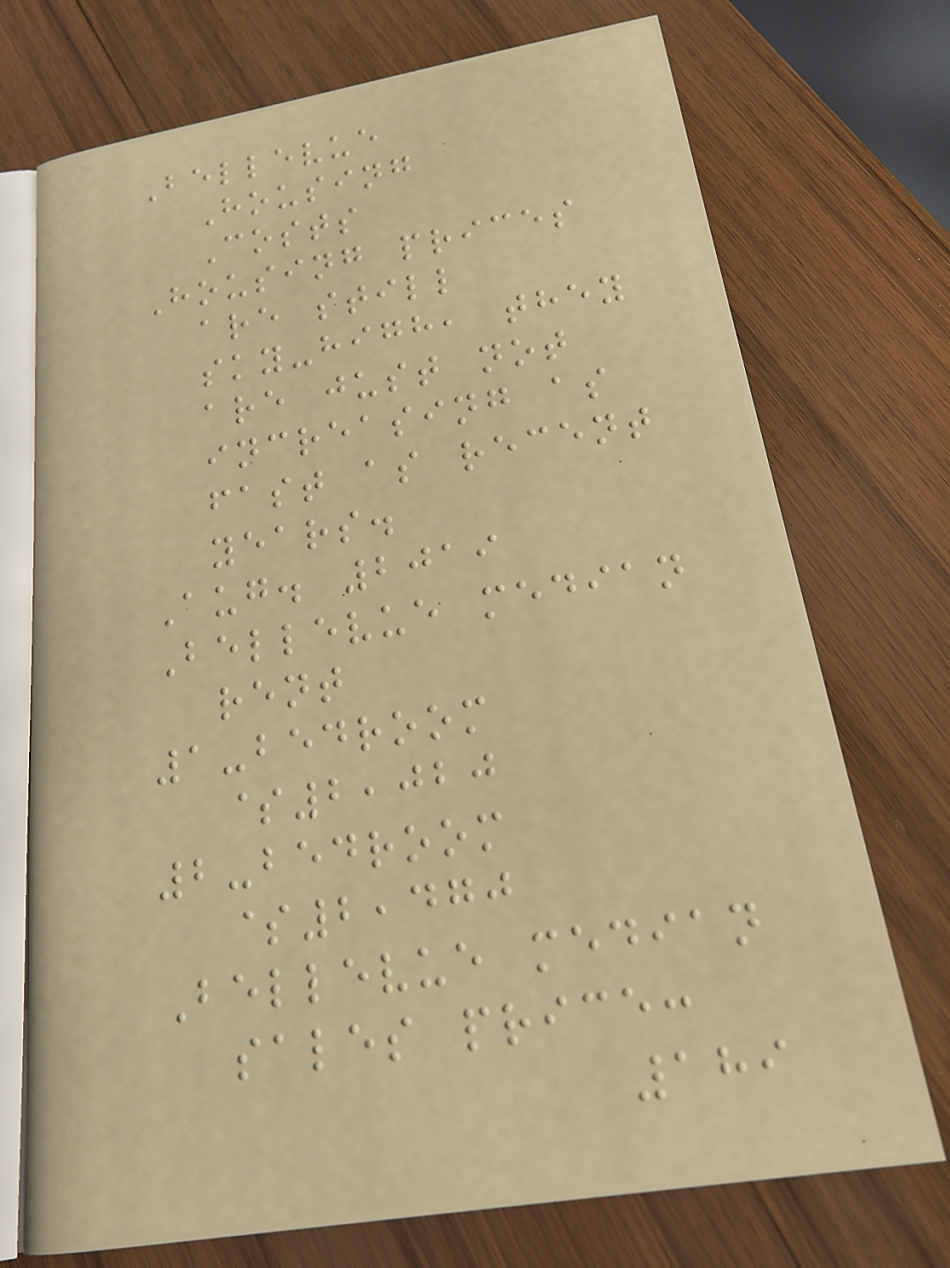Bellevue
Housing
Costs
Housing prices
are still
sky-high, they
are just not
increasing as
fast as recent
years.
Aug. 2019
Bellevue median
rent
1-bedroom
$2,020
2-bedroom
$2,470
Bellevue median
sales price:
189
